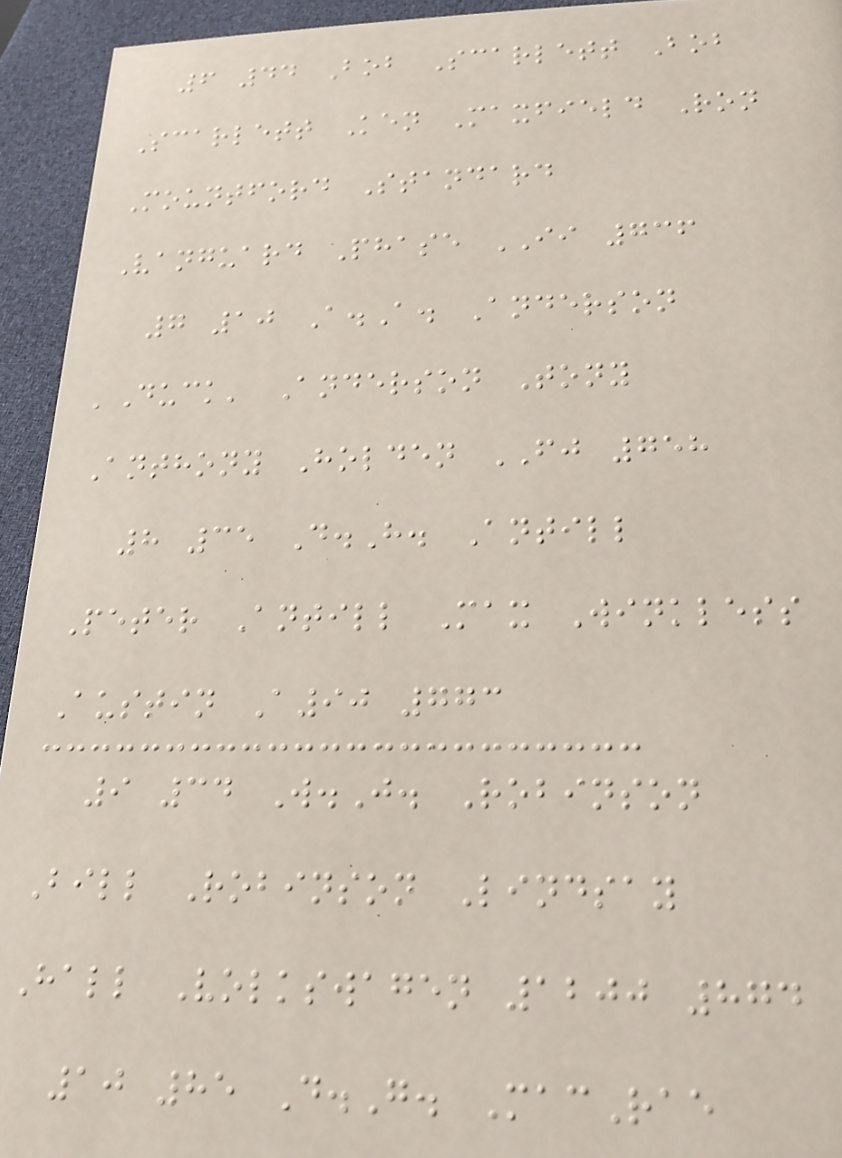6 44 Bob Scarlett Bob
Scarlett Ken Maxfield Ron
Mountford Standard
Vanguard Phase II 736
7 10 A.A. Anderson
'Duck' Anderson Tony
Anthony Holden FJ 758
8 35 D.H. Antill
Peter Antill Max Winkless
Austin A90 773
9 34 W.J. Robinson
Bill Robinson Lindsay
Hall Volkswagen 1200 874
10 85 D.G. MacRae
